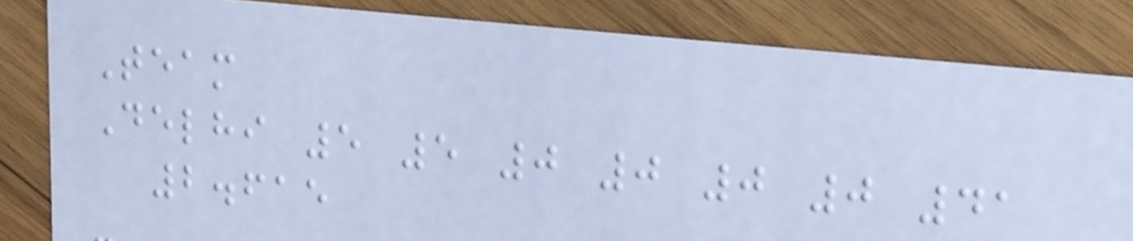Team
Delhi 5 5 0 0 0 0 41
2.615
